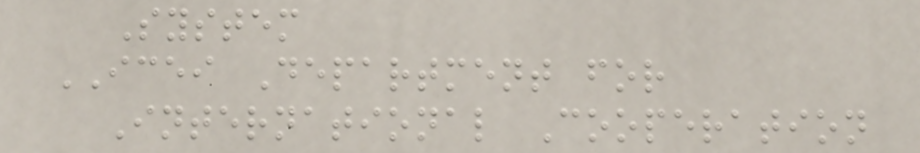System
ICEI Department for
International Cooperation
